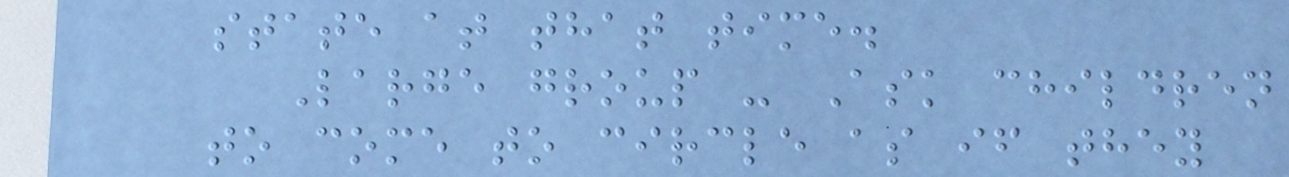state at that time.
Large group - Ask children
to come to circle as if they
